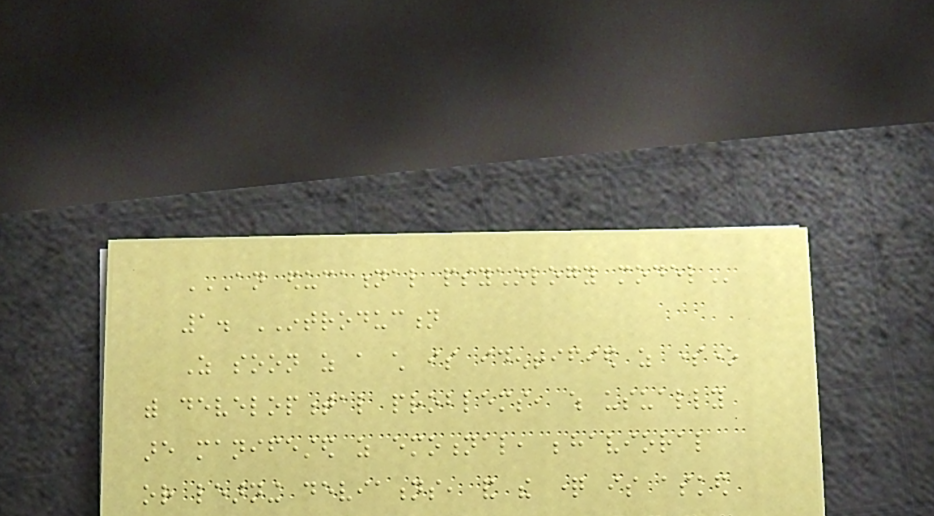AN EDUCATIONAL PSYCHOLOGY MODEL
1. INTRODUCTION
As soon as a child is identified as someone
with developmental problems, which usually
are manifested as emotional, behavioral
or learning deviations, and the question is asked
